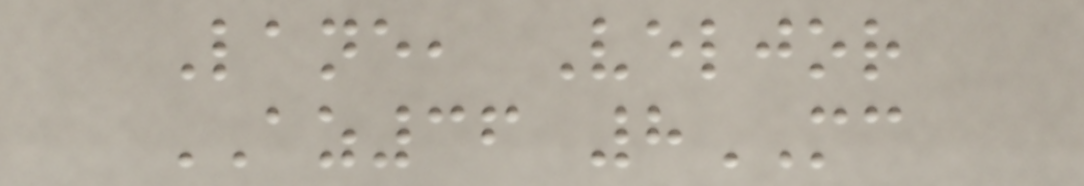Lane, Veljor
AZ36 8MC
